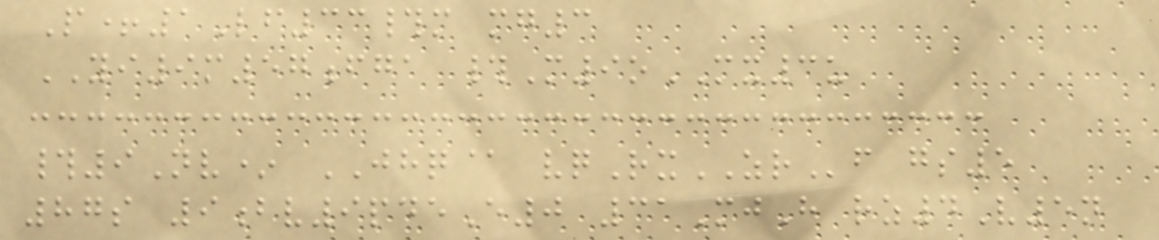P+1Lf33#m mg3
YI9m57fga #M9oMX3u
#9Nv* JHQ@ vqRxZRf gs5
87s 9bv9pdeE0 31MjH rz4V5n
